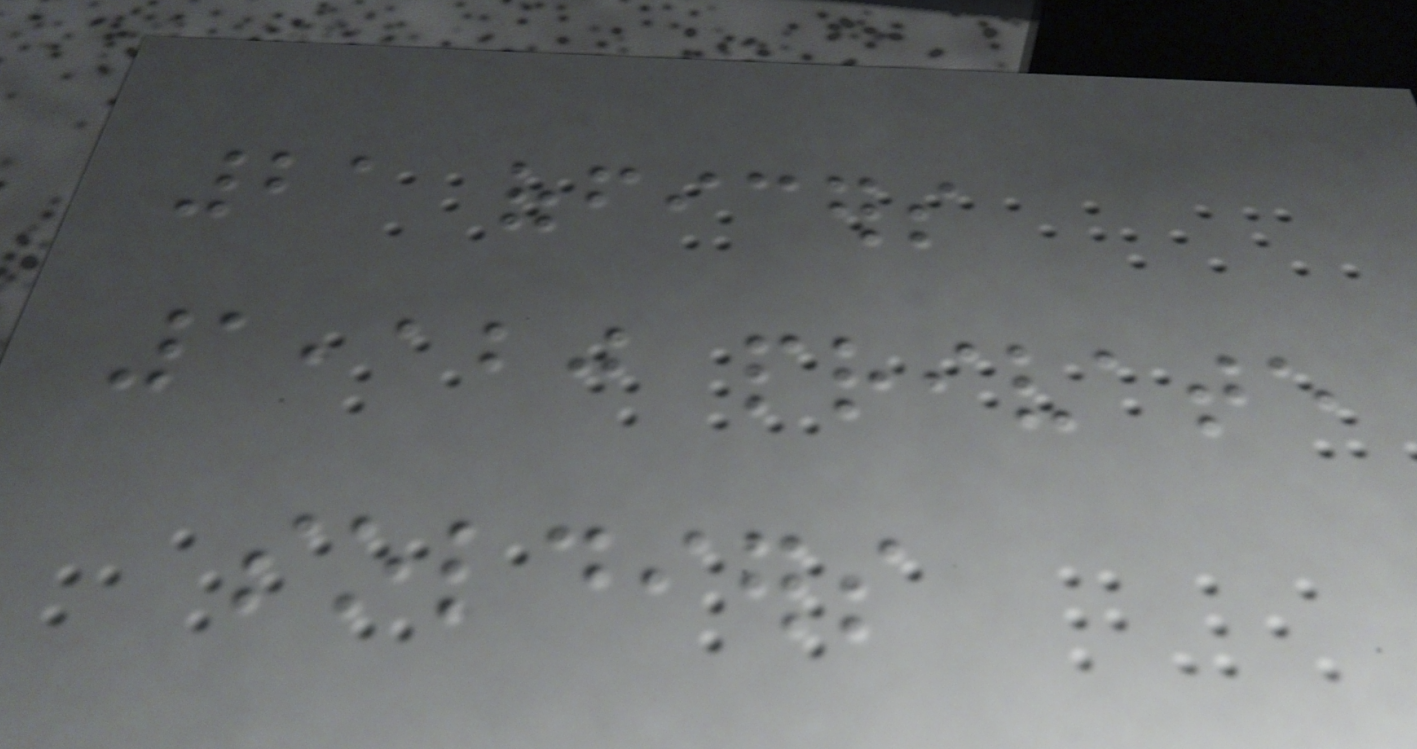21 officers
1,120 private
soldiers
